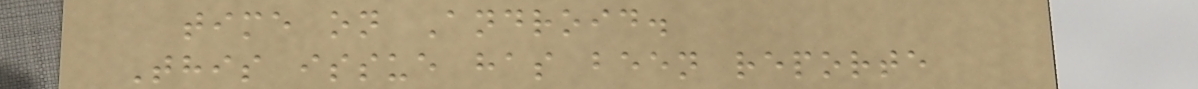time on Android.
This issue has been reporte
